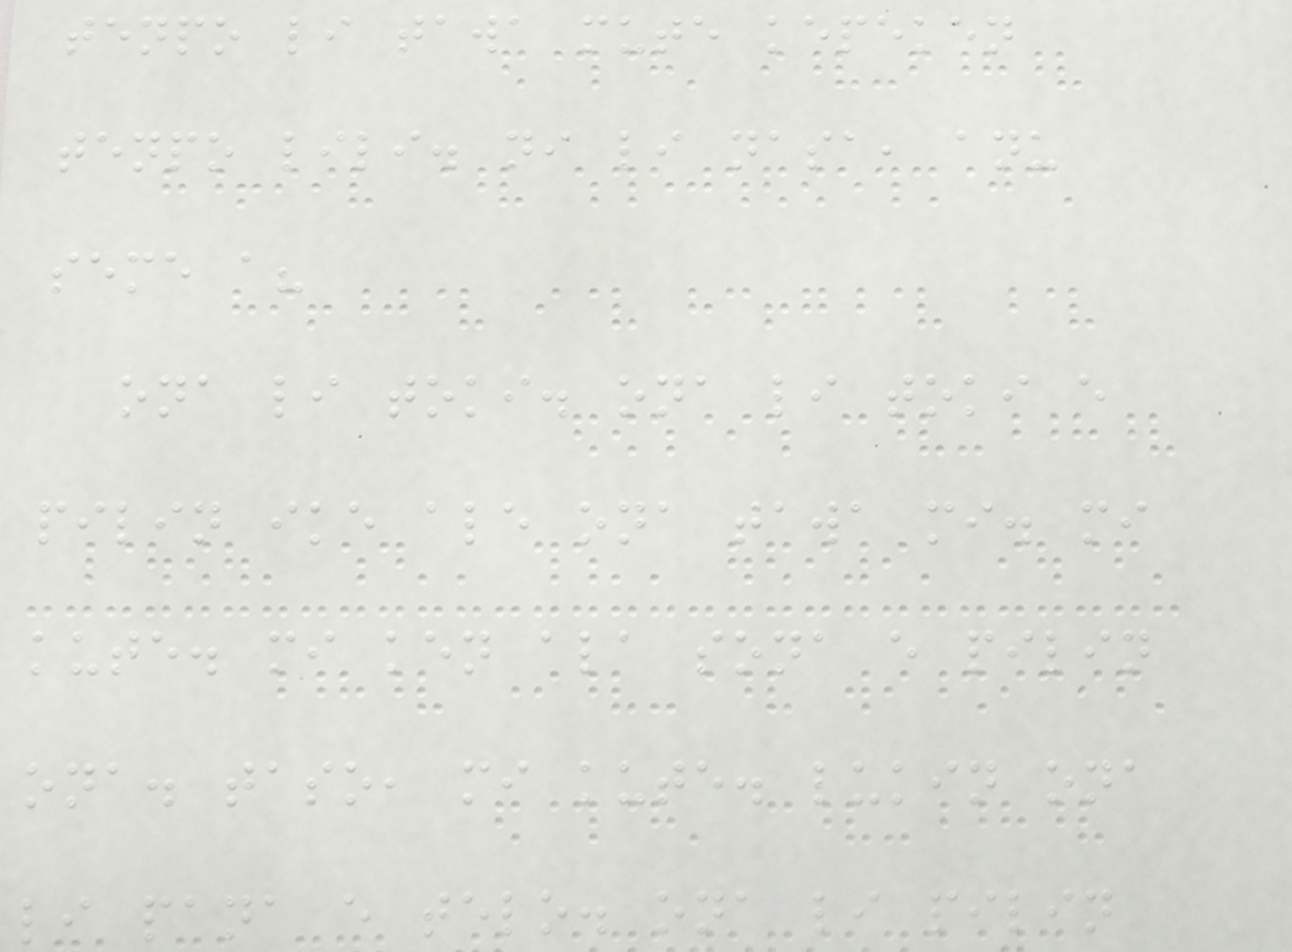tenpo li tawa mute kepeken
tenpo lili. ni li nasa, anu
seme a?
ona li toki. ona li toki e
pilin ike ale ona tawa mi. mi
kute. mi ken ala sona e pilin
ona. taso, mi kute. lukin ona
li pana e telo. ona li pilin
